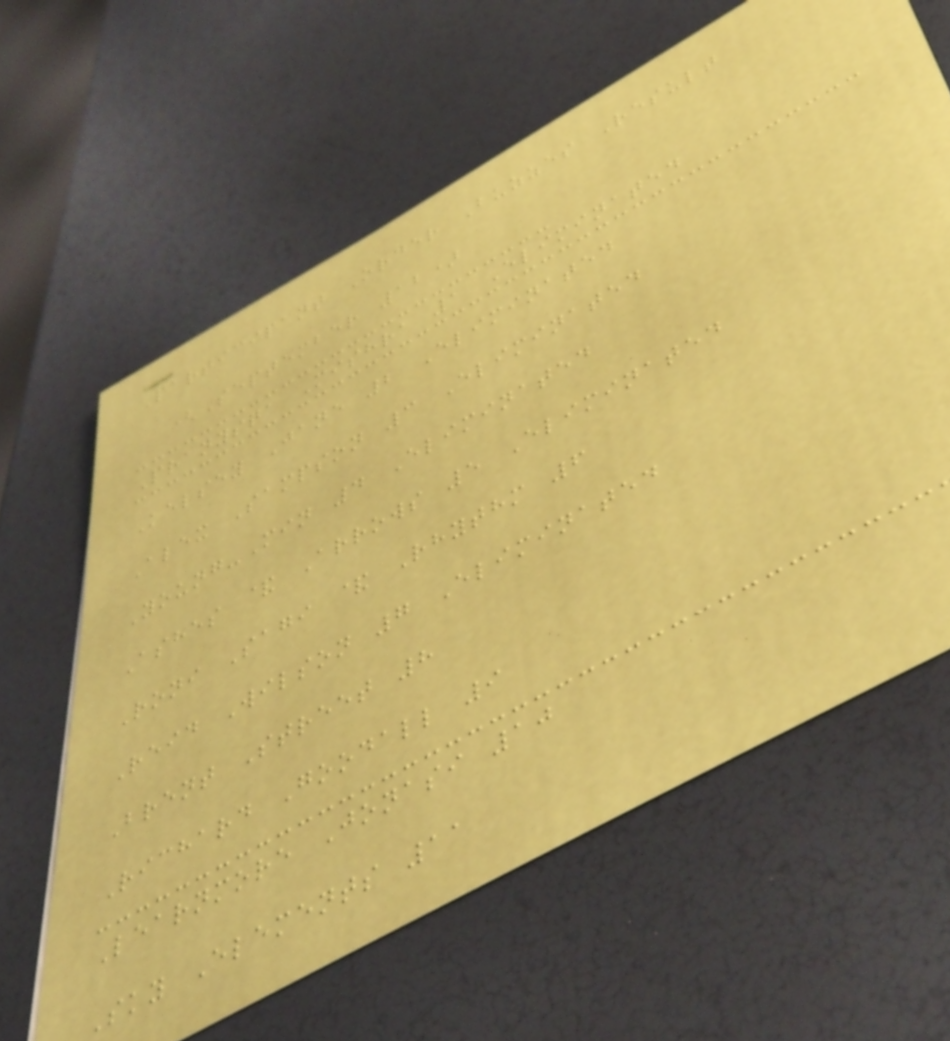Participant Order Buzzes Result
(September 12)
Pranysqa Mishra 1 Eliminated
Kelsey Jane 2 Eliminated
Alex Sampson 3 Eliminated
Young-Min 4 Eliminated
Ashes & Arrows 5 Eliminated
Roni Sagi & Rhythm 6
Reid Wilson 7 Eliminated
Brent Street 8
Richard Goodall 9
Learnmore Jonasi 10
Sky Elements 11
